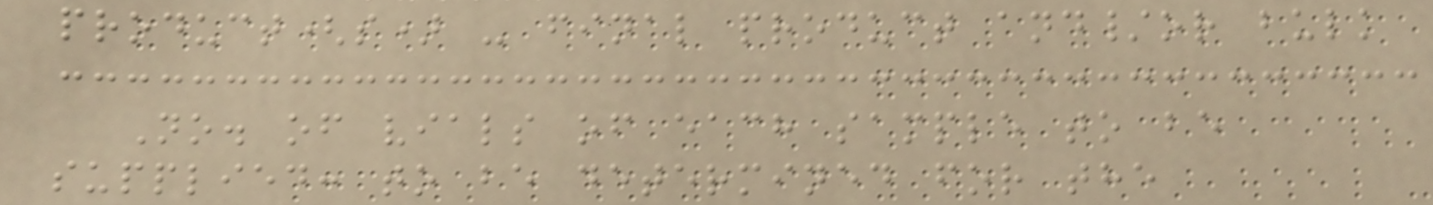product(s) - final product and/or bulk
No. of vials of each sample to be
supplied: to be determined for the
